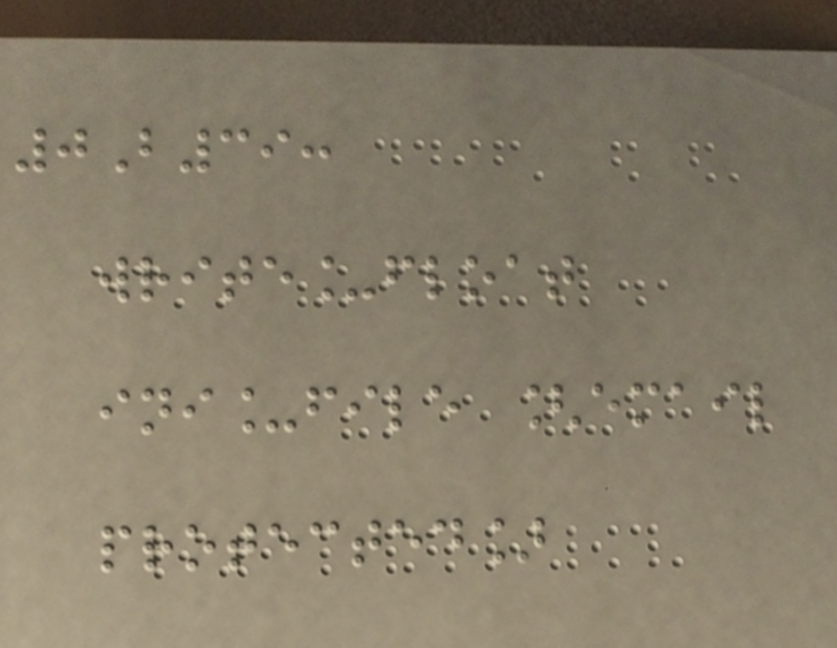0B39:
write_float
ini_file [email
protected]
